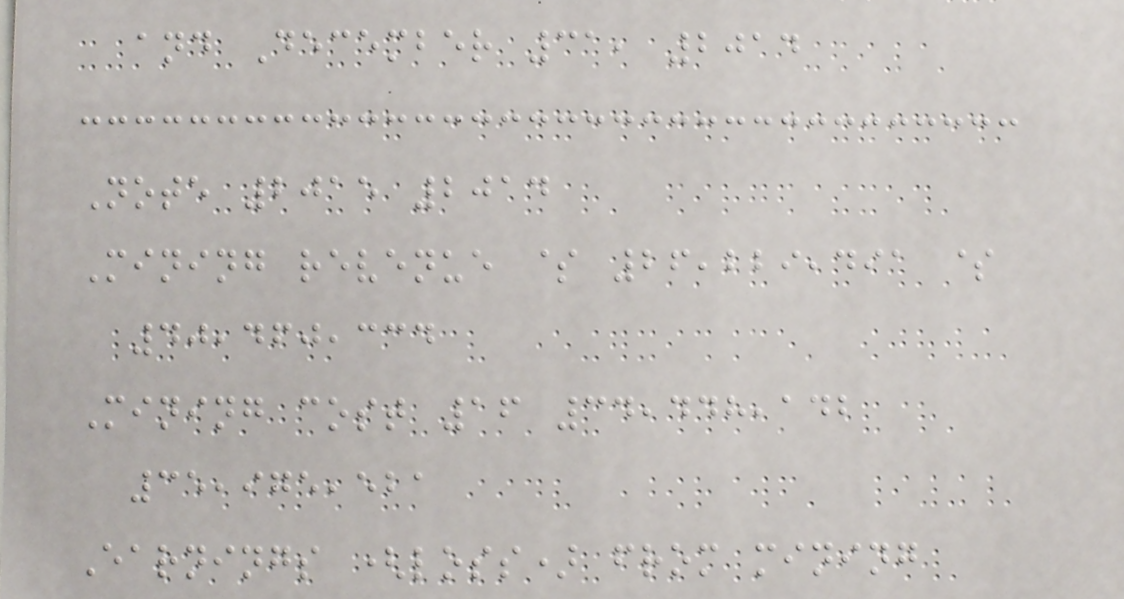and December 31, 2014
Note 2015 2014
Mining revenue $ 26,229,491 $
40,460,334
Mining cost 16 34,448,142
35,975,521
Earnings (loss) from mining
